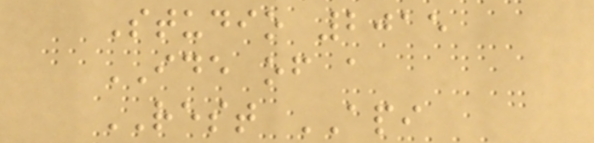Studio 2015
IDE of a
REST API
